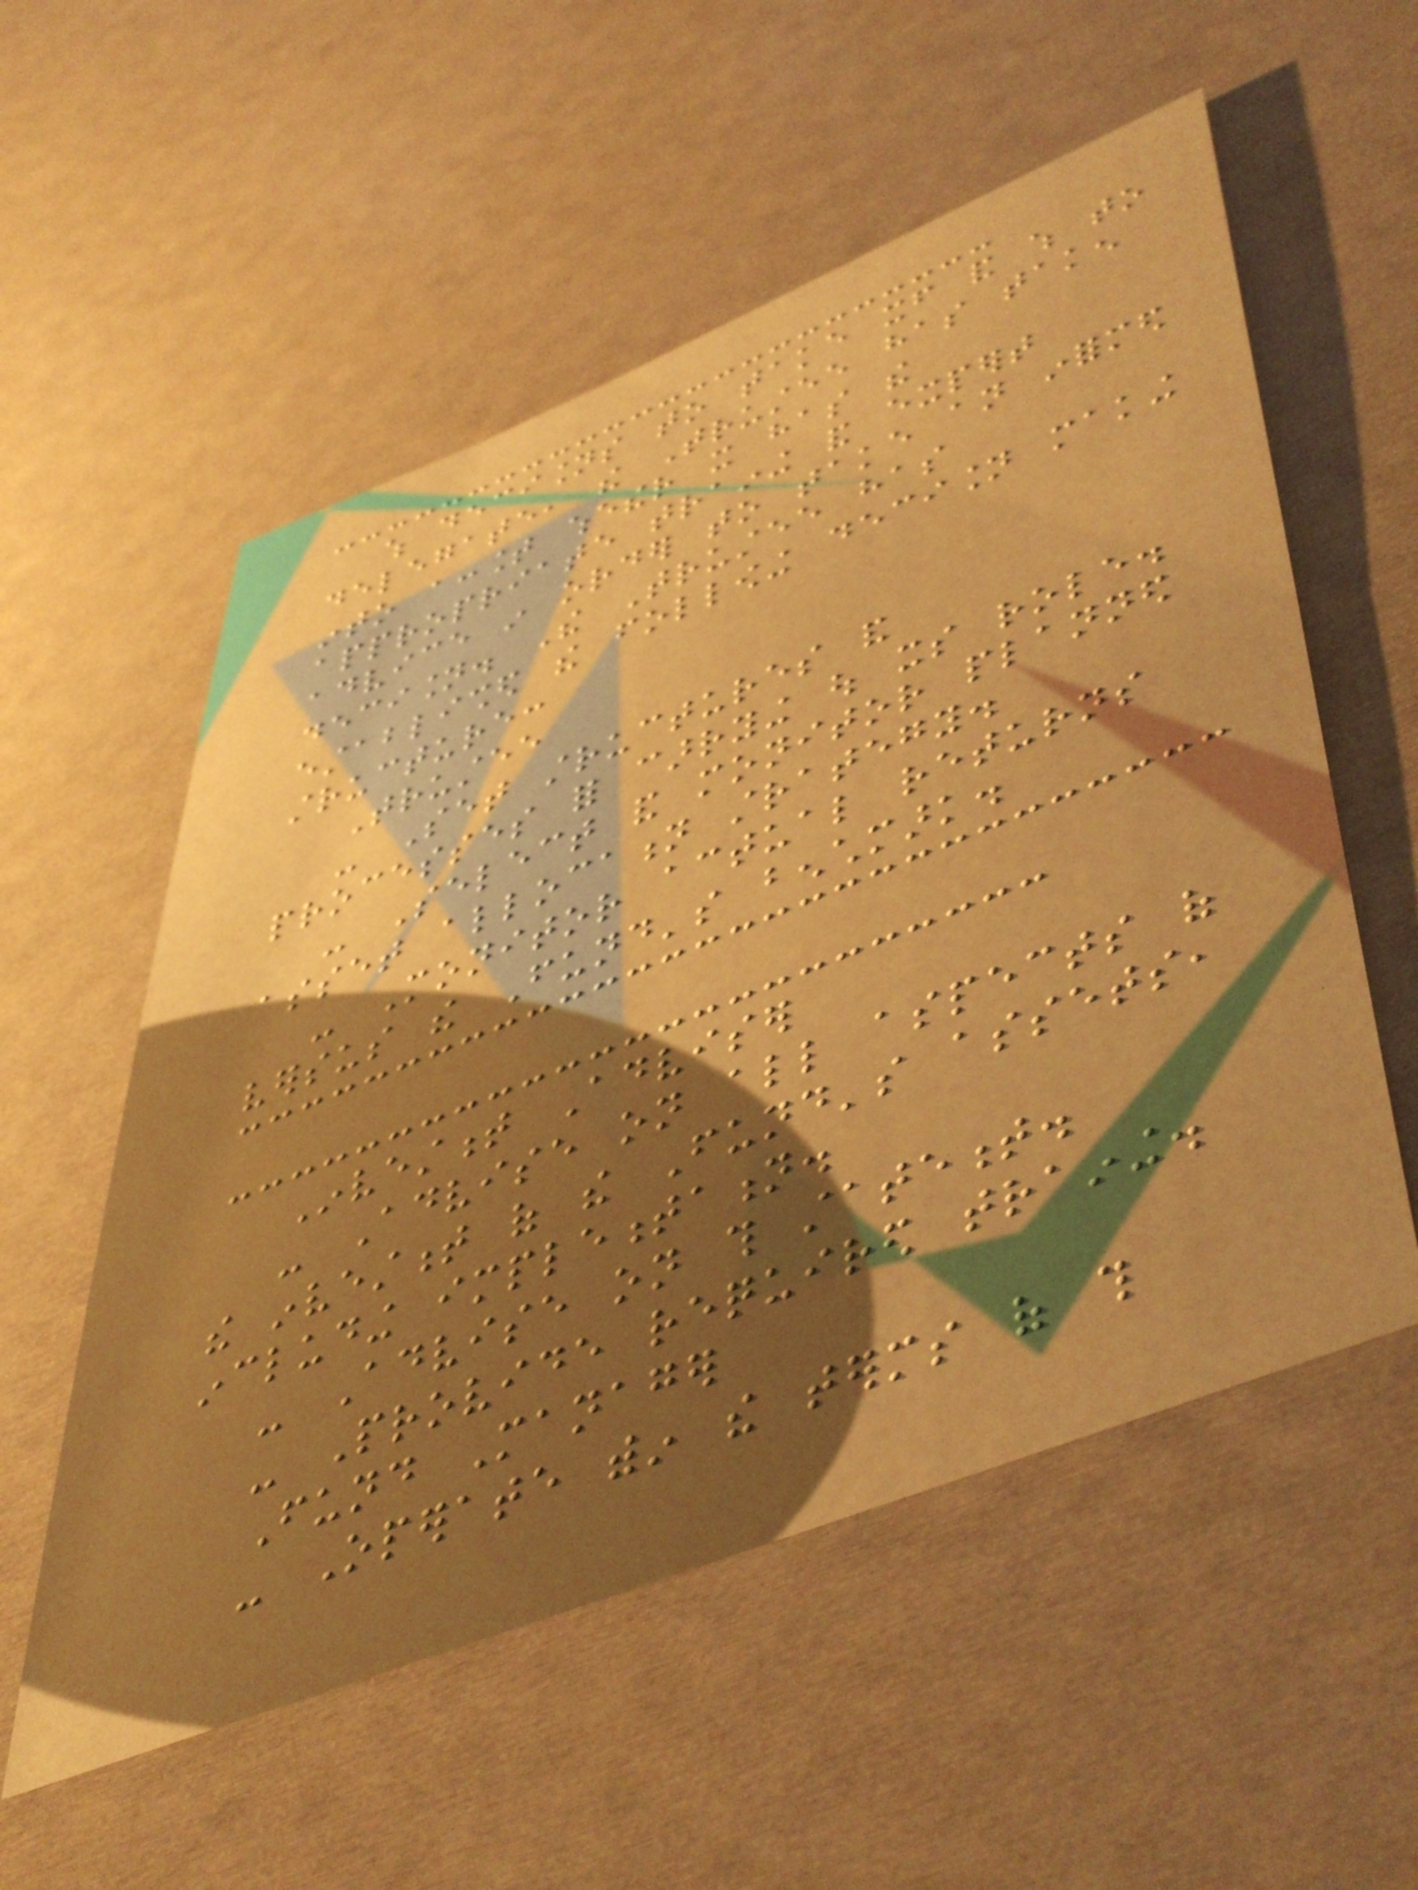which decisions to take itself and which to
delegate, the Trustee has taken
into account whether it has the
appropriate training and expert
advice in order to take an informed
decision. The Trustee has
established the following decision making
structure:
Trustee
- Set structures and
processes for carrying out its role.
- Select and monitor planned
asset allocation strategy.
- Monitor actual returns
versus the Fund's benchmark.
Investment Adviser
- Advise on all aspects of
the investment of the Fund's assets,
including implementation.
- Advise on this statement.
- Provide required training.
Fund Manager
- Operate within the terms of this
